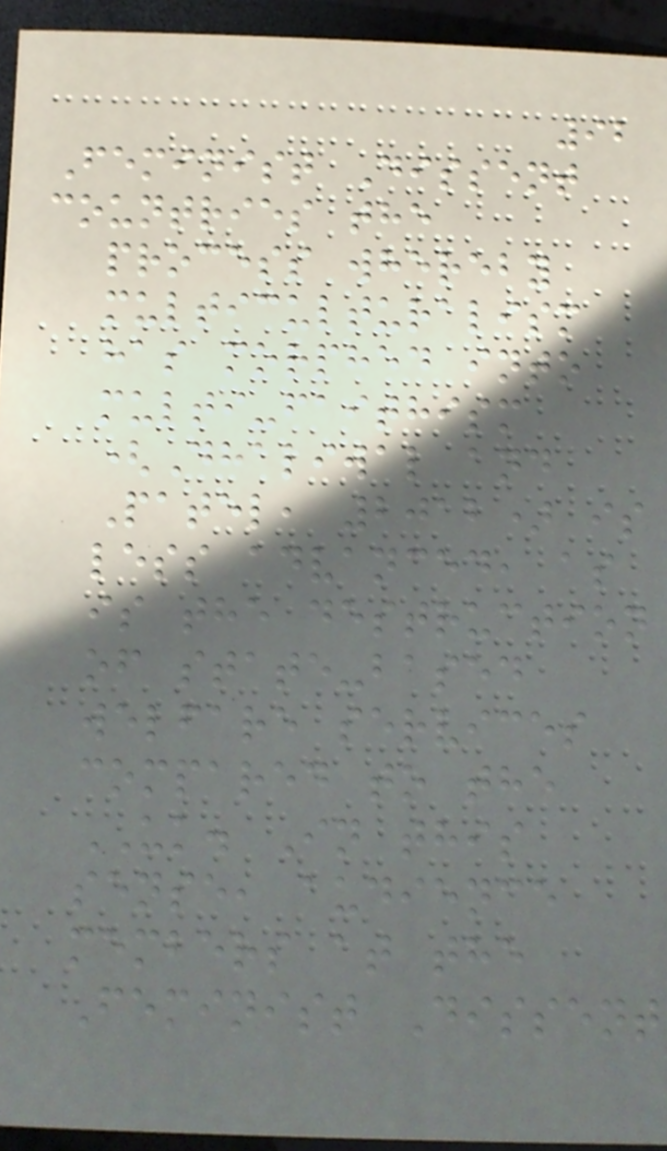92
Feminist Dissent
countries the
process whereby
multiculturalism
has morphed into
multi-faithism
(Dhaliwal and
Patel, 2012) is
less advanced, as
is the destruction
of state-based
welfare services
compared to the
UK. In this
sense, audience
members at the
Feminist Dissent
